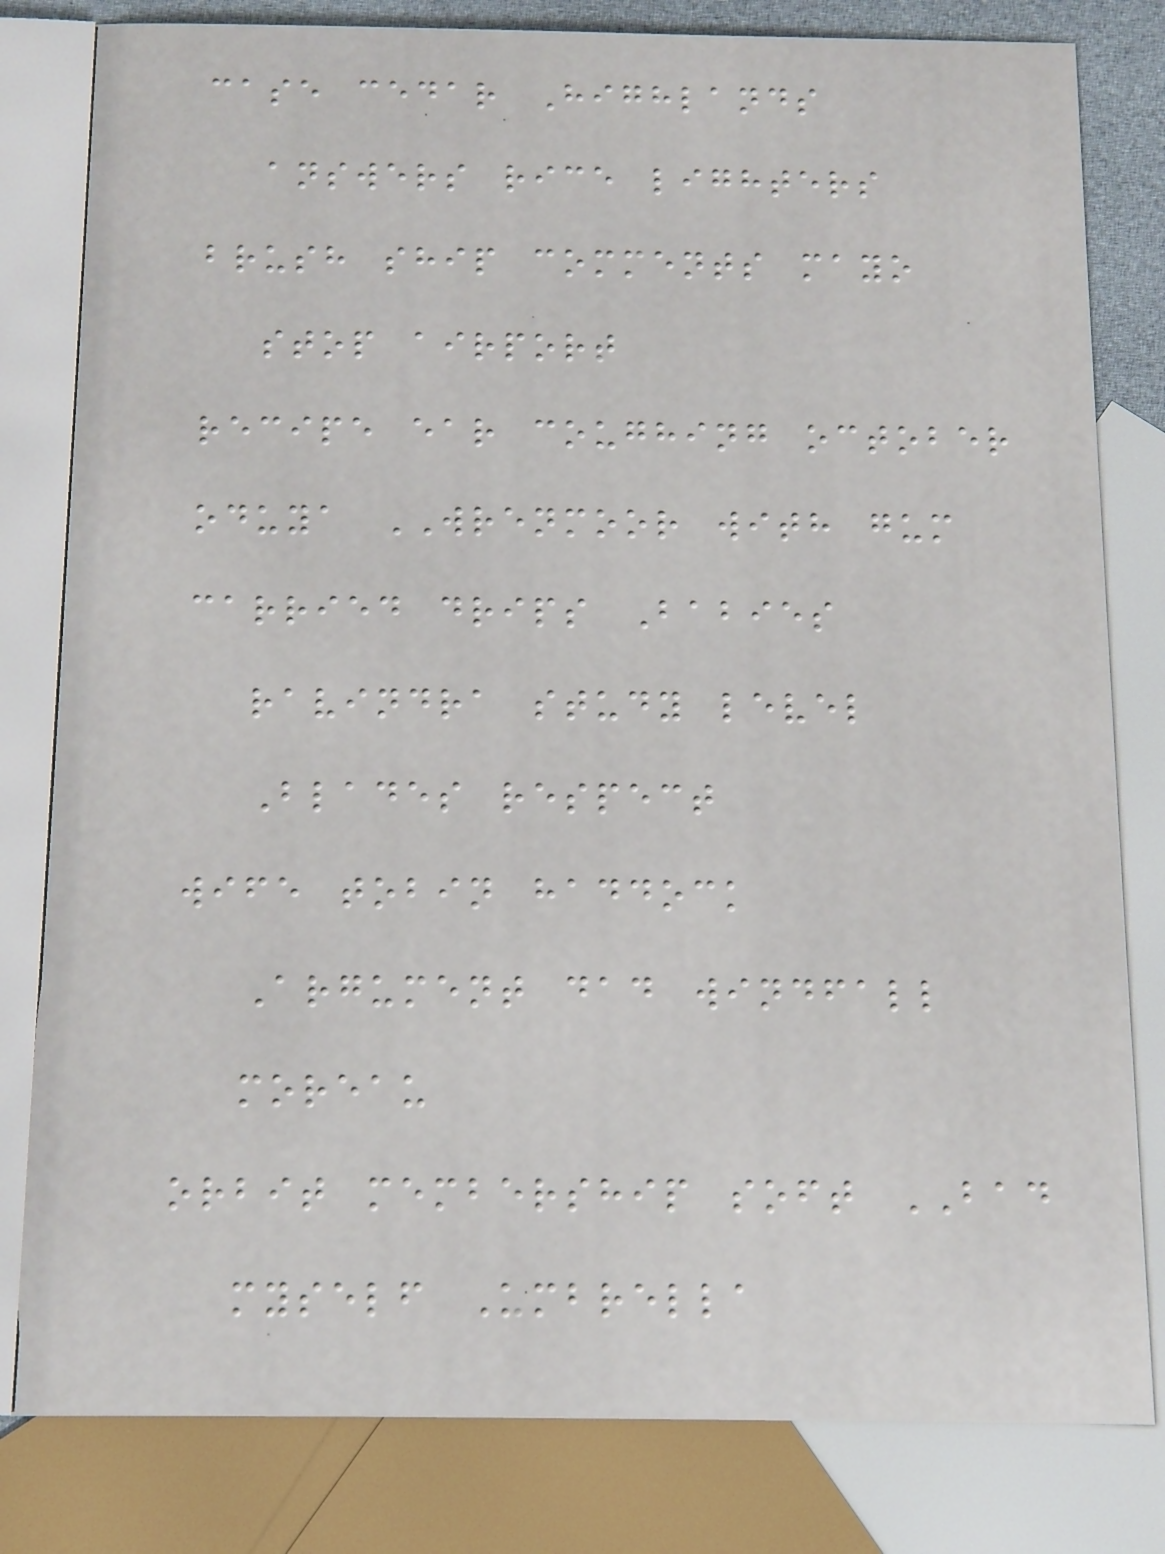case cedar Highlands
answers rice lighters
brush ship comments mayo
stop airport
recipe ear coughing october
oduya WRENMOOR with gum
carried drips Babies
ravindra study level
Blades respect
wife tobin haddock
Argument dad windfall
moreau
orbit membership soft BAD
myself Umbrella
